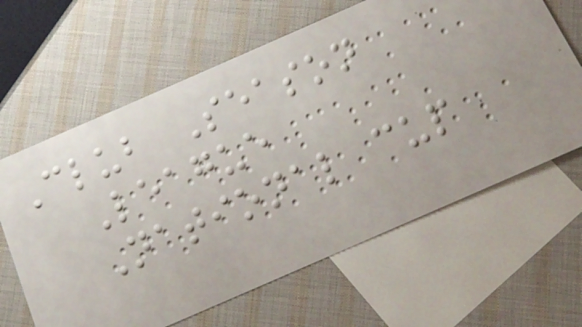Club Season
League
National cup
